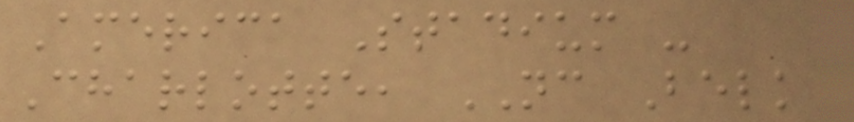America Stadium -
Charlotte, NC Belk
